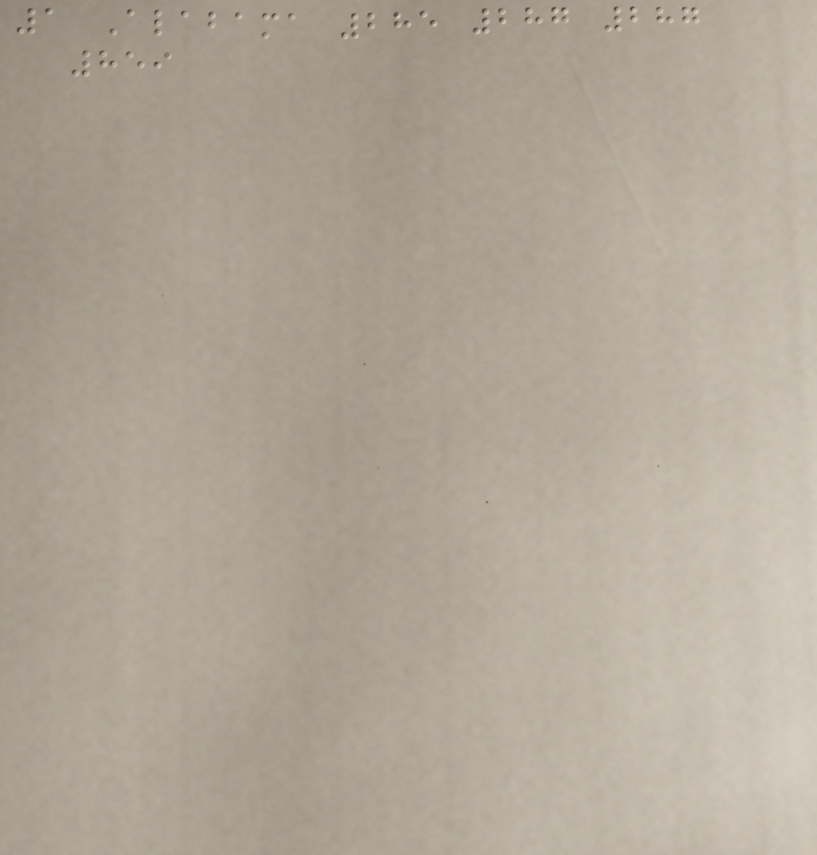1 Alabama 285 287 287
859
